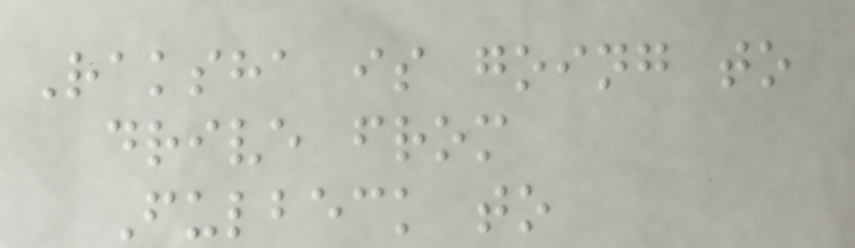Raksha is going to
drive from
Fulbeck to
